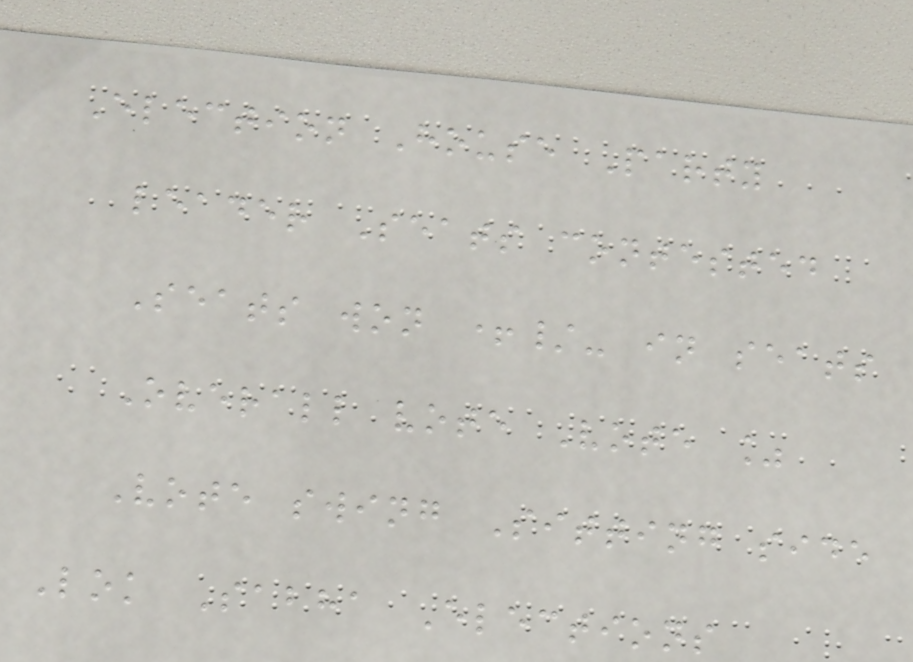Election House Party
leader Seats contested
Seats won +/- in seats
Overall vote Vote %
Vote swing Sitting side
Lok Sabha Elections
